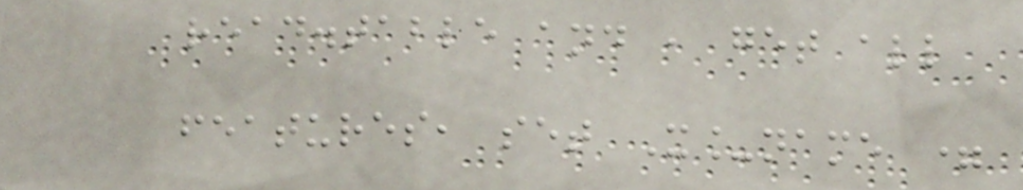read.table and , get all
features, set X_name =
